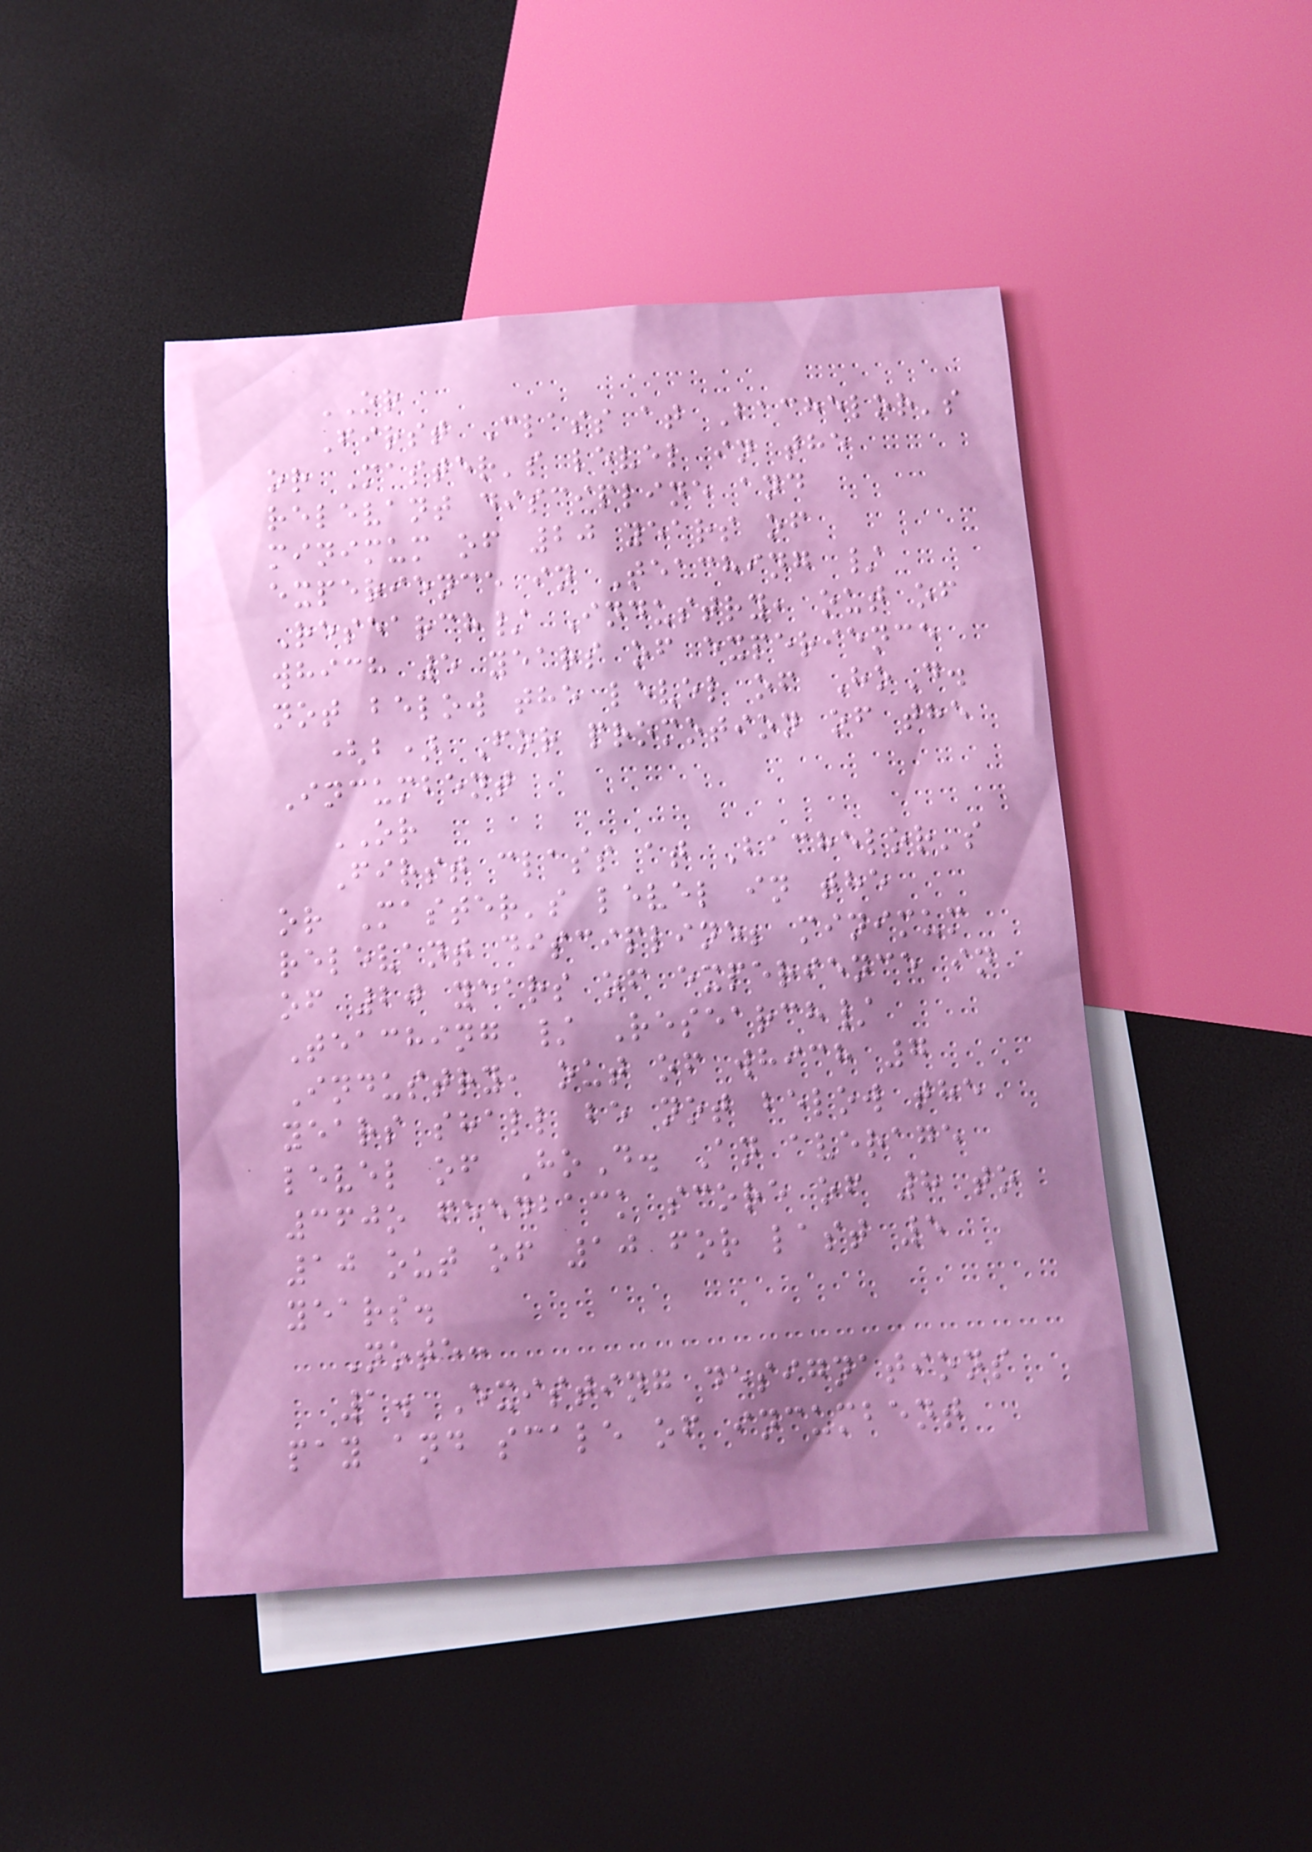OR
First Class at Bachelor's
or Master's level in the
relevant discipline and
minimum of 20 years of
experience in Teaching /
Research/ Industry, out of
which 5 years of experience
not below the level of HoD.
(b) For promotion of the
Incumbent
OR
First class at Bachelor's
or Master's level in the
relevant discipline; minimum
of 20 years of experience in
Teaching / Research/
Industry, out of which 7
years shall be not below the
level of HoD. An average
360o feedback score of 8 to
10 out of 10 for last 5
years.
Note:
1. Existing designations
pay and scale of incumbent
